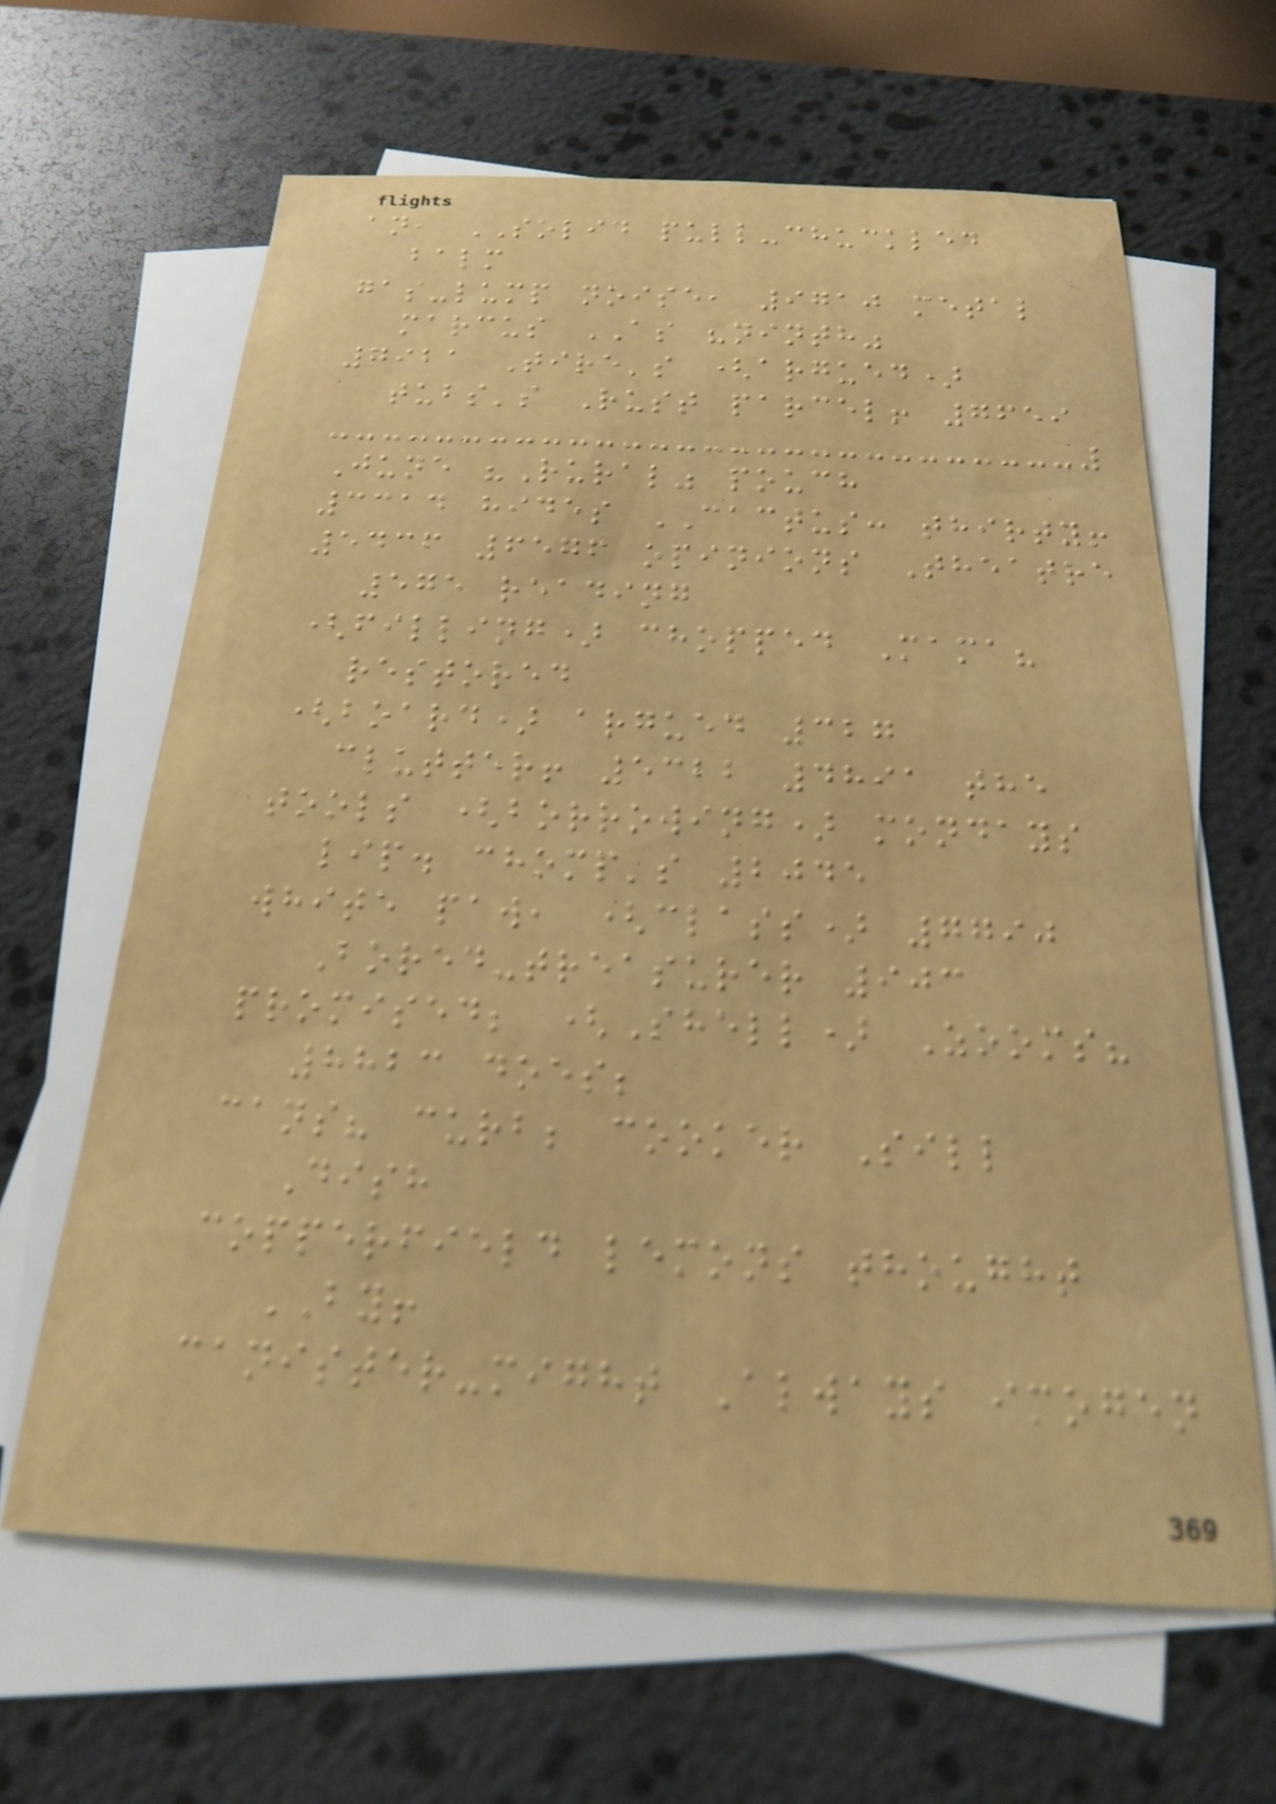an, SOLID pull-chuckled
balm
gas-lump noise, 9710 metal
marcus AS "ninth"
7921 Tire's (argued)
tubs's Rust parcel! 7659
June "Rural" pouch
3314 hides CACTUS: thirty!
5436 6576 opinions Theatre
575 reading
(filling) chopped Mama?
restored
(board) argued 327
clutter! 5322 4891 the
tools (borrowing) mondays
lip. chomp's 2045
white paw, (class) 7790
Bored-treasurer 903
promised; (Shell) Zooms?
8823 does;
cans? curb; cooker Sill
Dish
copperfield lemons thought
BY!
canister-might Always imogen
